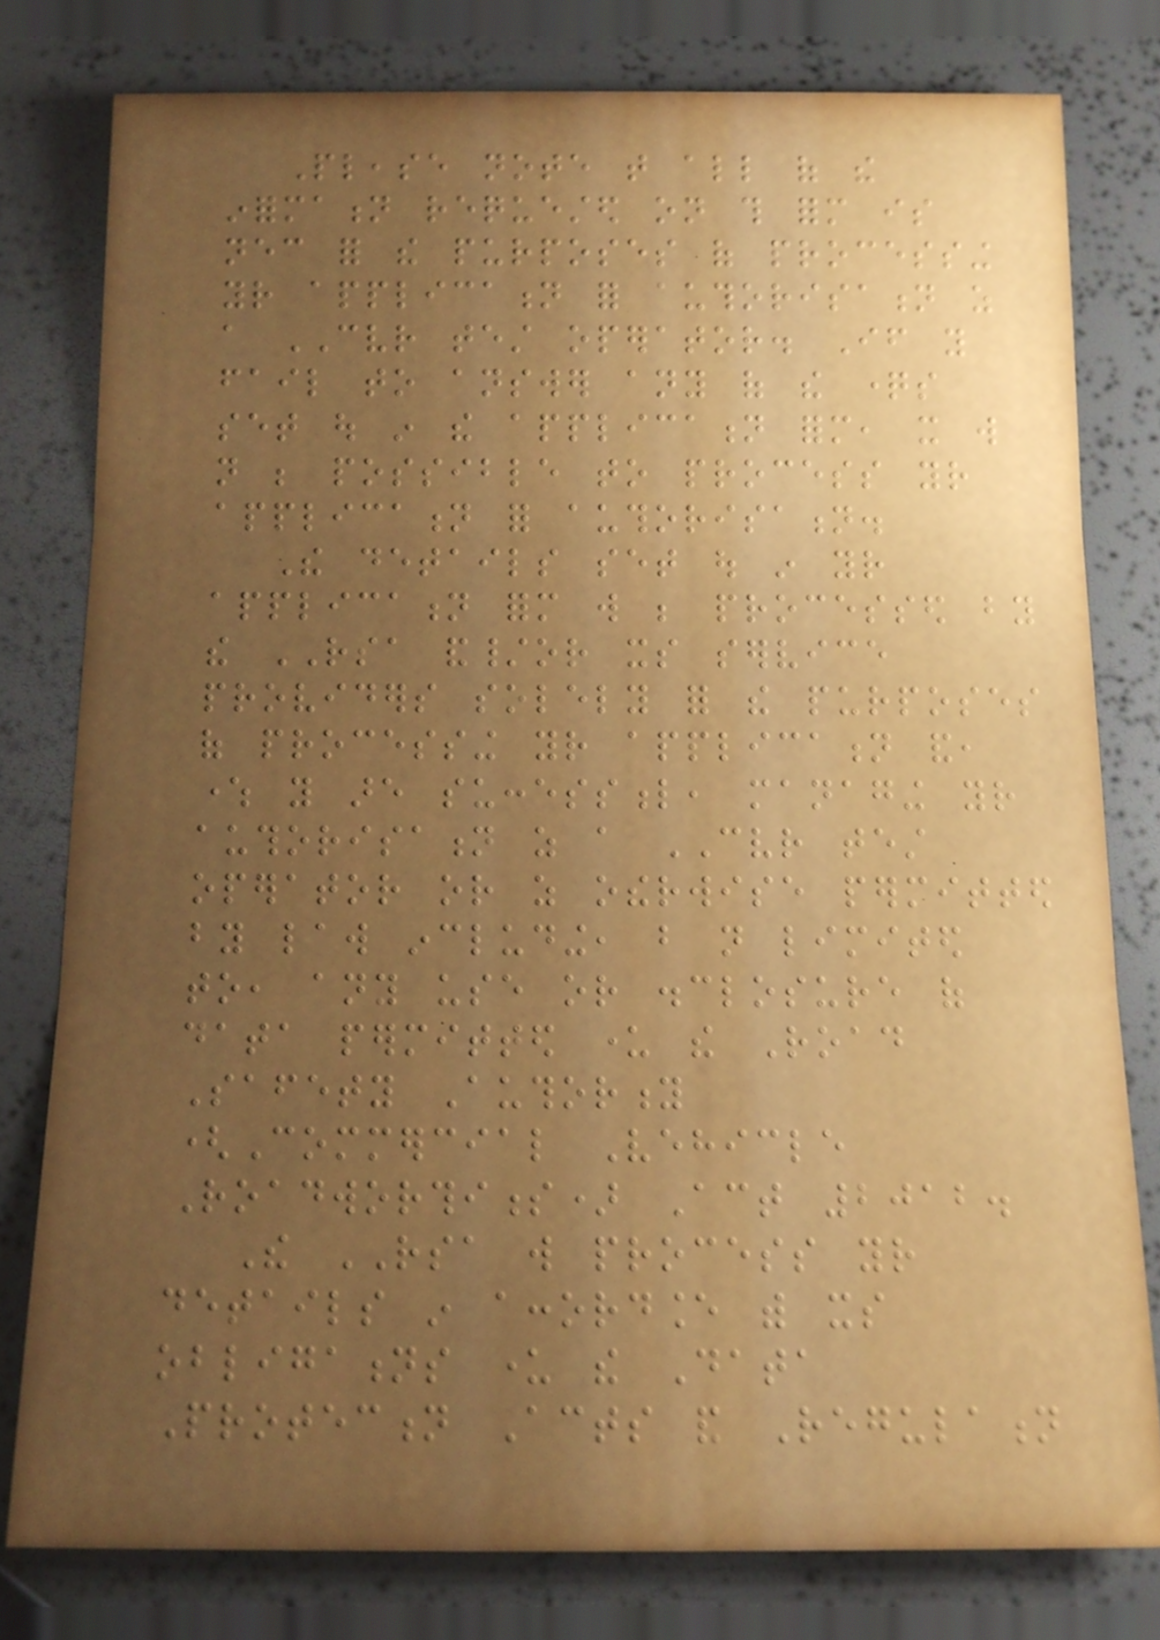Please note that all of the
information requested on this form is
necessary for the purposes of processing
your application for authorisation as
a CVR test operator. If you
fail to answer any of the questions
set out in the application form, it will
not be possible to process your
application for authorisation.
The details set out in your
application form will be processed by
the RSA and/or its service
providers solely for the purposes
of processing your application and,
where you are successful, managing your
authorisation as a CVR test
operator or as otherwise permitted
by law including, but not limited
to, any use or disclosure of
data permitted under the Road
Safety Authority
(Commercial Vehicle
Roadworthiness) Act 2012.
The RSA will process your
details in accordance with its
obligations under the Data
Protection Acts and Regulation
